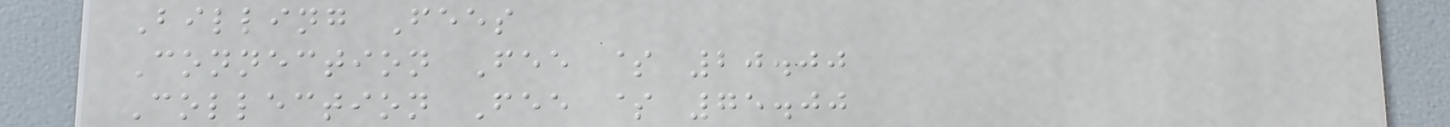Billing Fees
Connection Fee $ 20.00
Collection Fee $ 75.00
